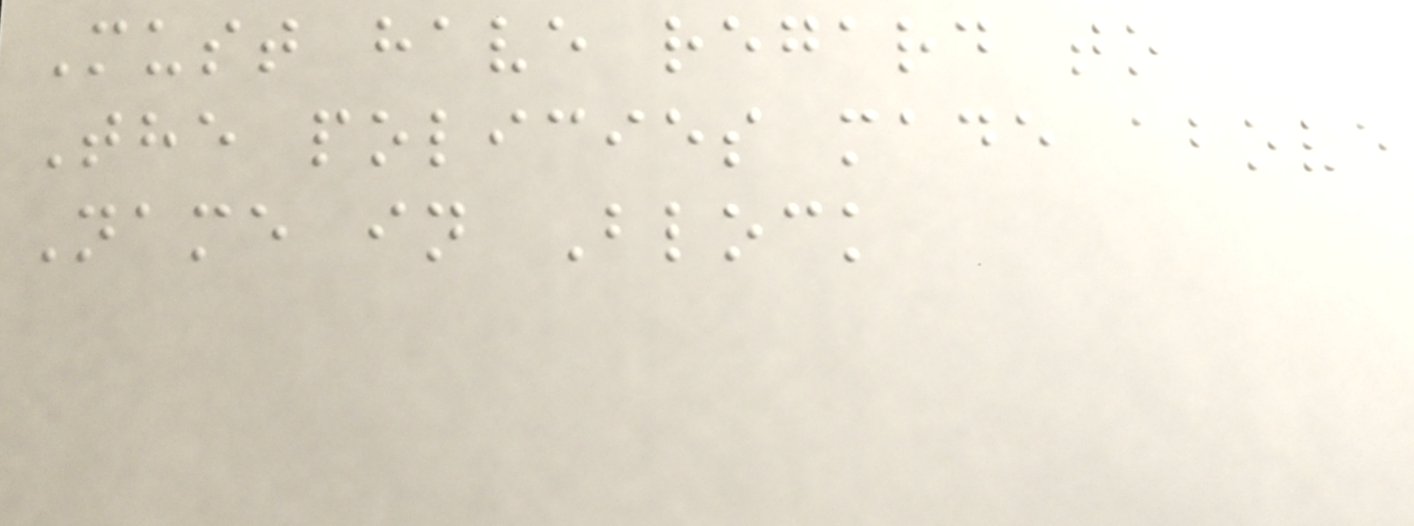Must have regard to
The policies made above
Name in Block
